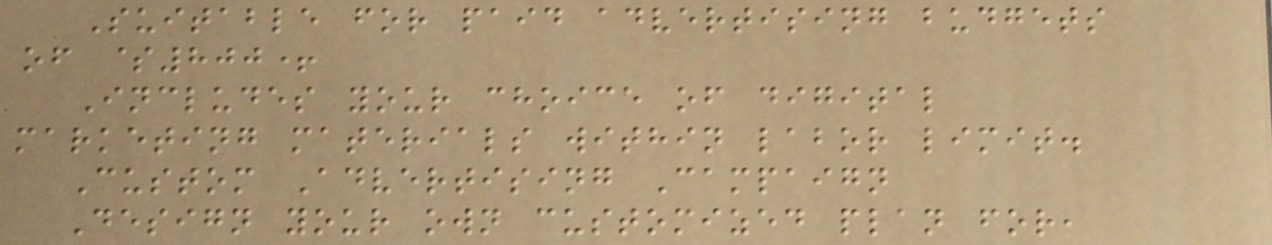Suitable for paid advertising budgets
of $800+
Includes your choice of digital
marketing materials within labor limit.
Custom Advertising Campaign
Design your own customized plan for,
